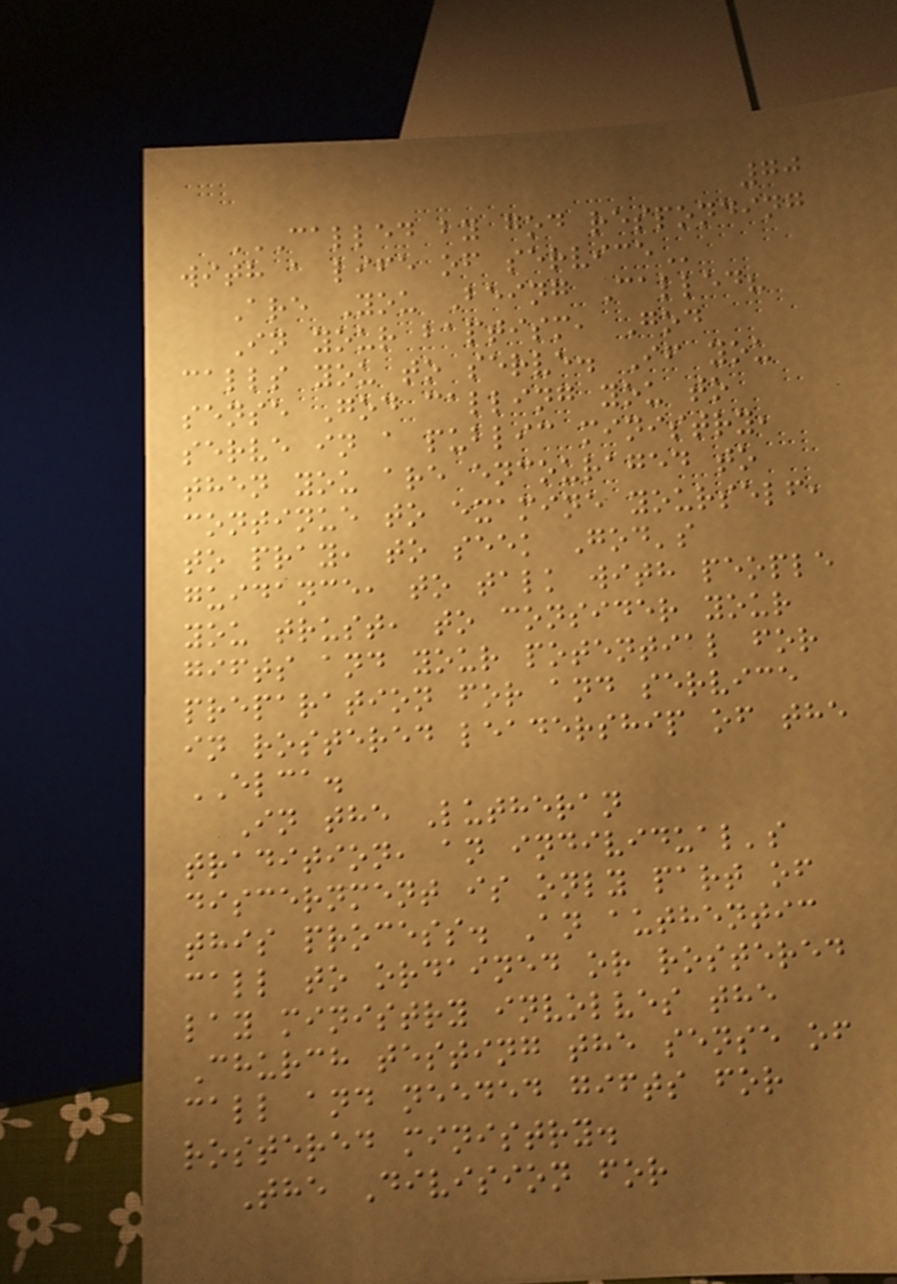70
CALLED BY GOD RESPONDING
WITH A LIFE OF SERVICE
Are You Being Called?
In your baptism, God
calls you to serve. If you
sense God calling you to
serve in a public ministry,
then you are encouraged to
continue to examine yourself,
to pray, to seek God's
guidance, to talk with people
you trust, to consider your
gifts and your potential for
preparation for and service
in rostered leadership of the
ELCA.
In the Lutheran
tradition, an individual's
discernment is only part of
this process. An authentic
call to ordained or rostered
lay ministry involves the
Church testing the sense of
call and needed gifts for
rostered ministry.
The Division for
